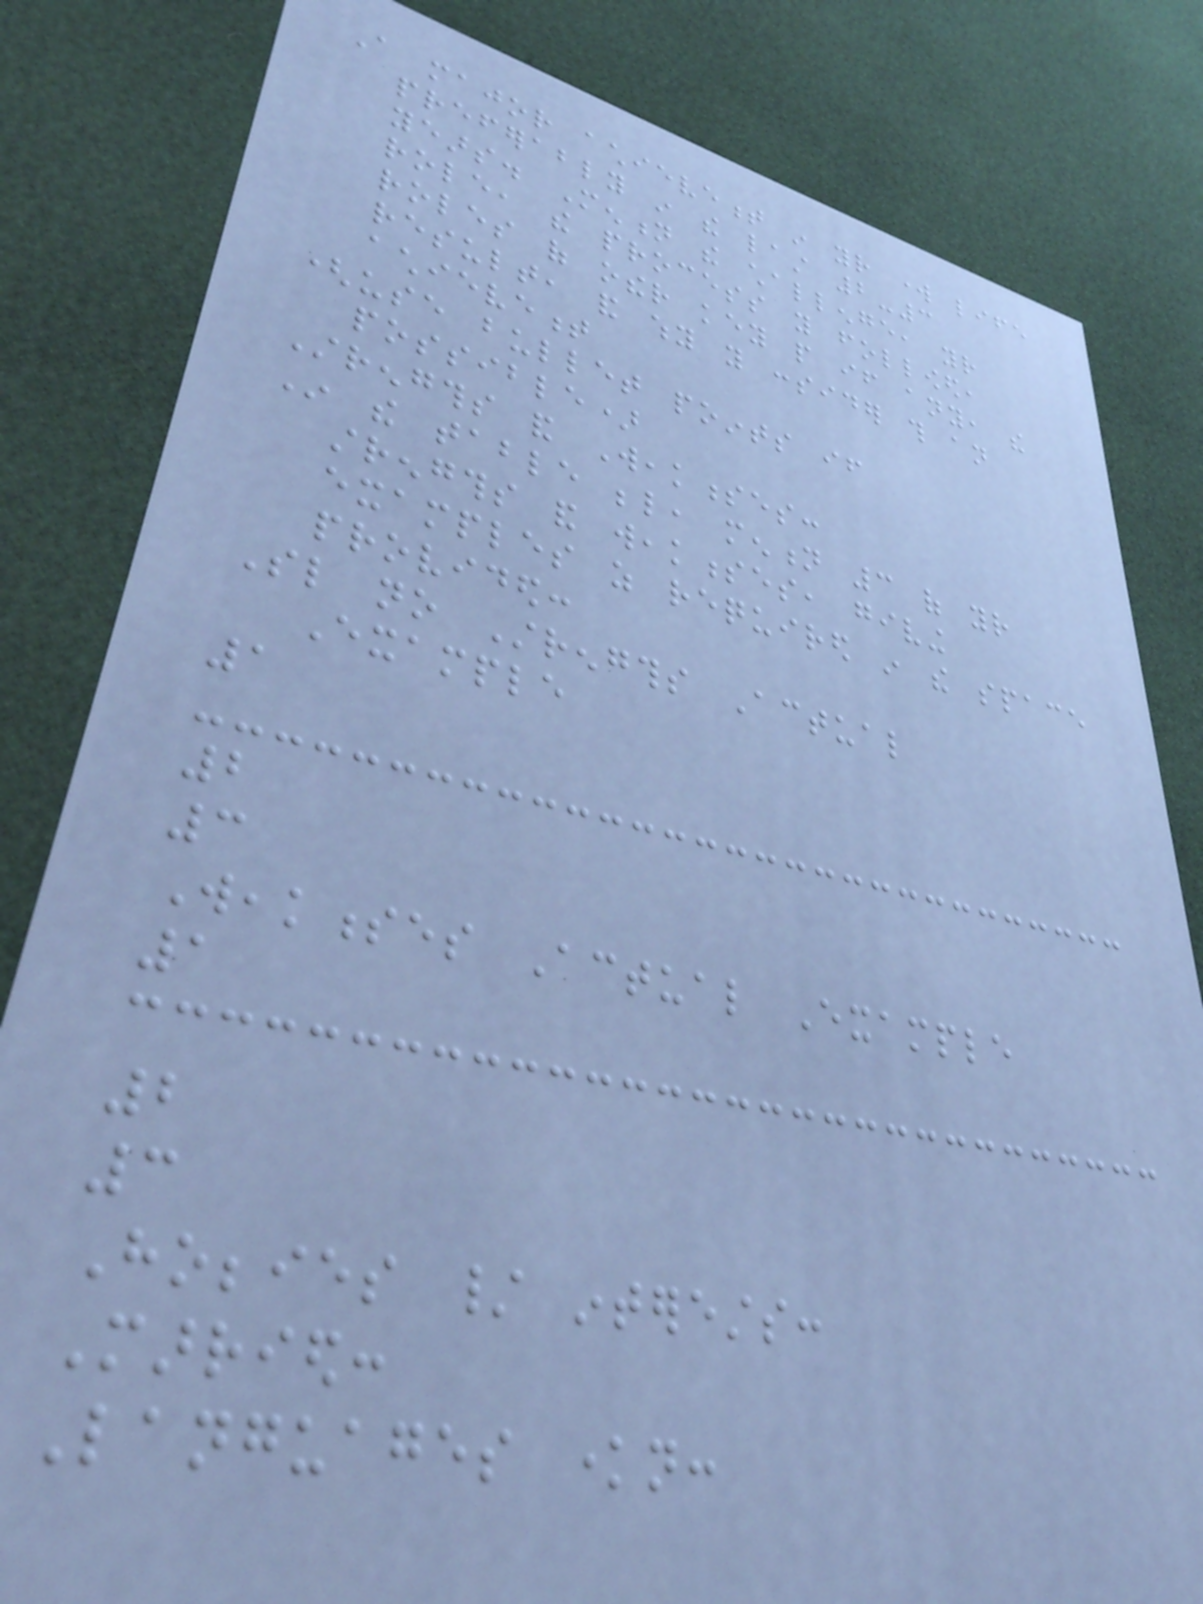A major achievement in your work life
preferably in the last 2-3
years. Mention the challenge, your
role, the process you followed,
roles of other key people if any, the
result, and why you consider this an
achievement
(use bullet points if
possible)
Strengths and Weaknesses:
In the table below, mention 3 of your
strengths and weaknesses, giving
examples as required in the space
provided:
Sl no Strengths Actual
Example
1
2
3
Weaknesses Actual Example
1
2
3
Hobbies / interests:
Married:
Languages known:
